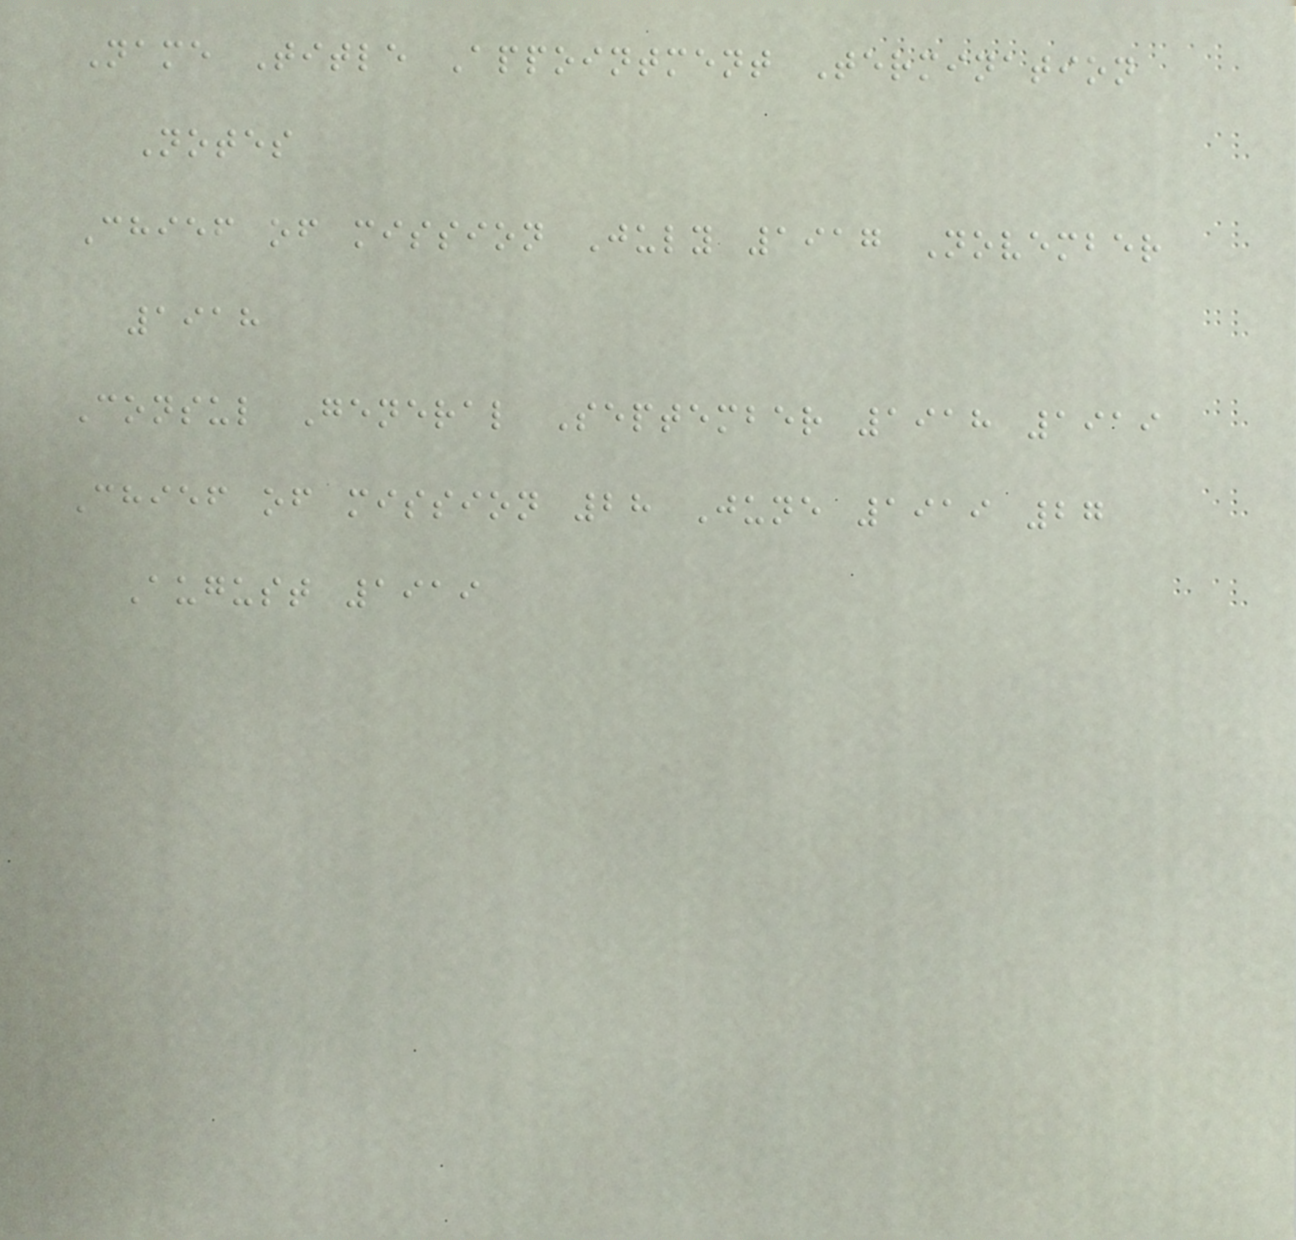Name Title Appointment Termination
Notes
Chief of mission July 1917 November
1918
Consul General September 1918 1919
Chief of mission 28 June 1919 27
August 1919
